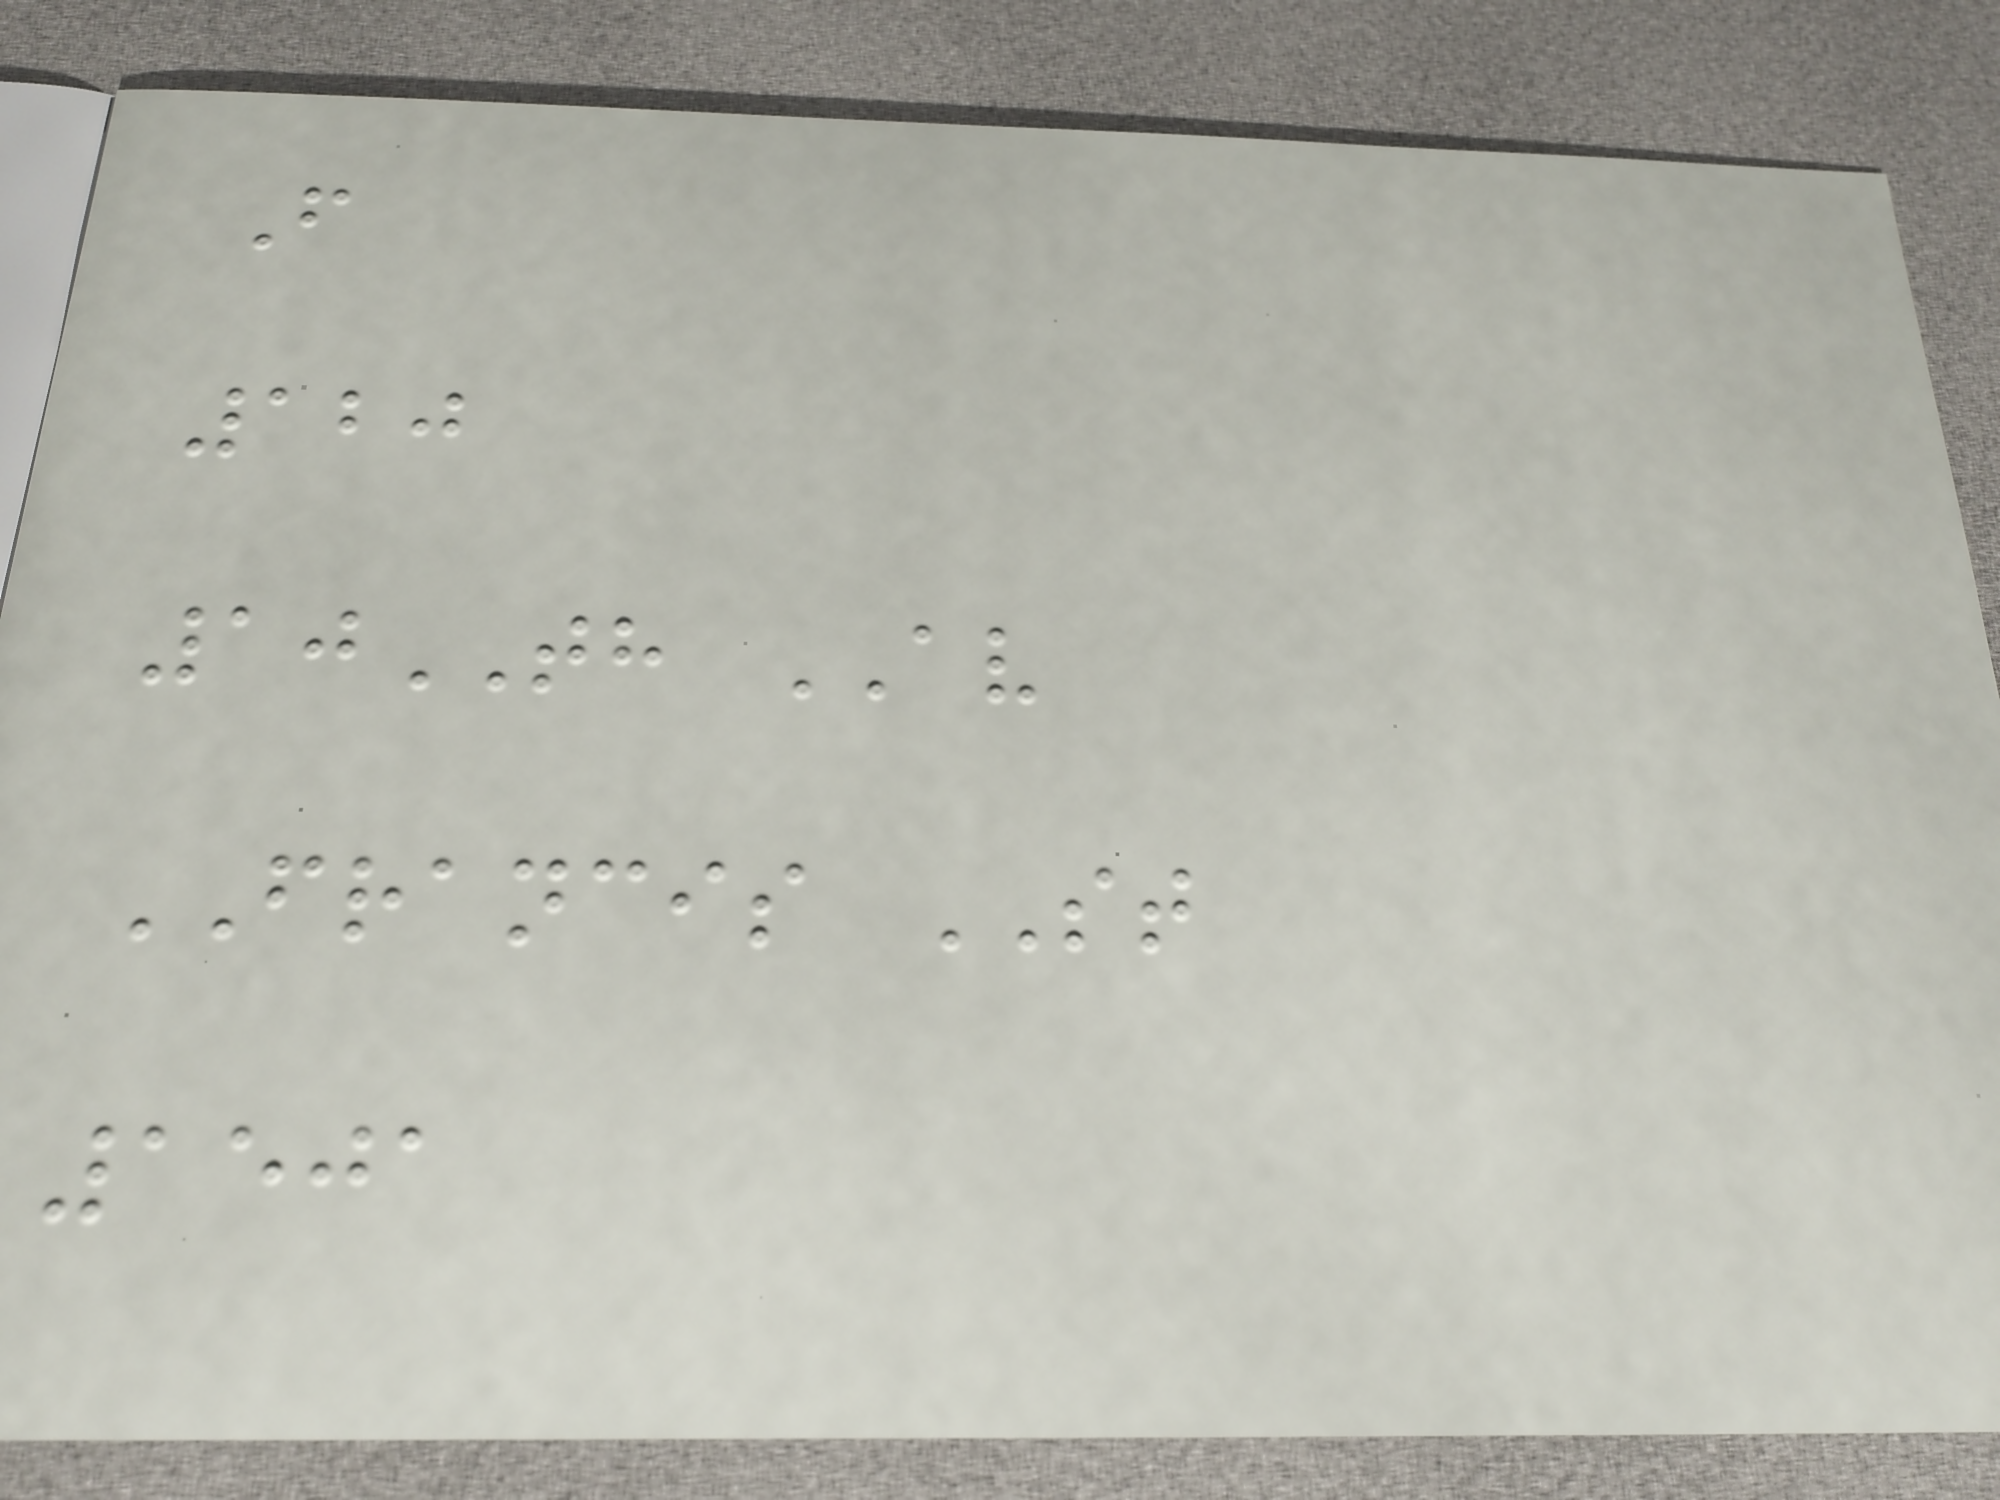F
120
10TH AV
FRANCIS ST
1501
